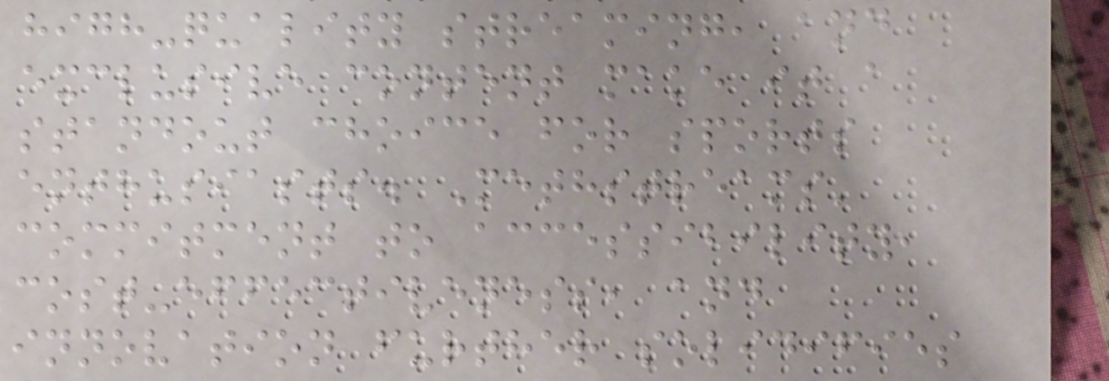high-quality streaming, and
exclusive content make it a
standout choice for sports
enthusiasts. Methstreams'
commitment to accessibility,
cost-effectiveness, and
innovation further solidifies
